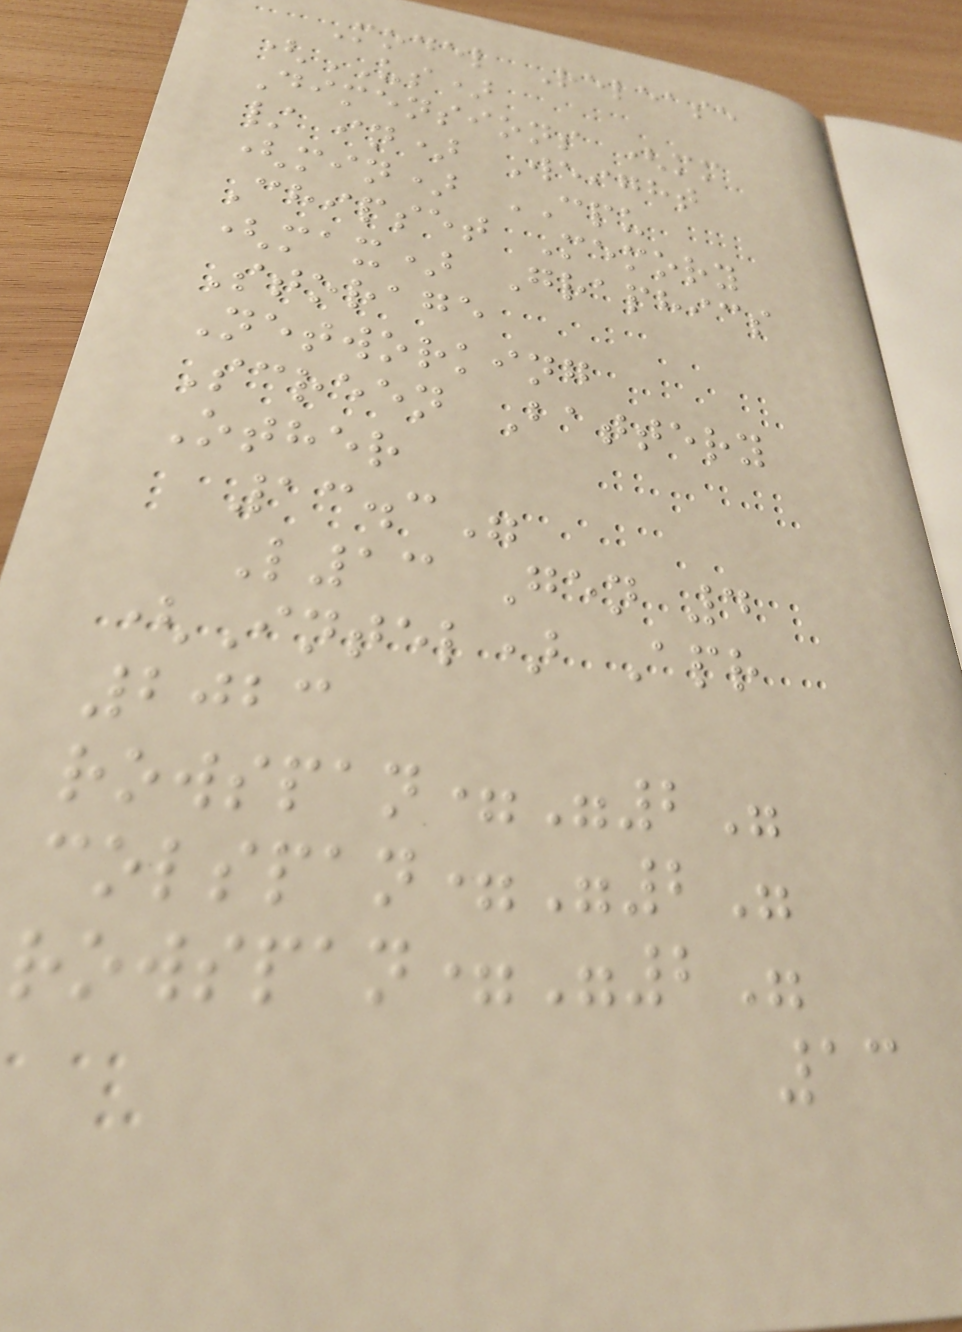Model Release
(US)
Dimensions (mm
/ in) Weight
(min) CPU
Chipset Memory
(max) Graphics
Storage
Networking
Screen Battery
Other
13.3"
L13 Gen 4
(Intel) Apr
2023
rowspan="2"
colspan="2"
rowspan="2"
13
